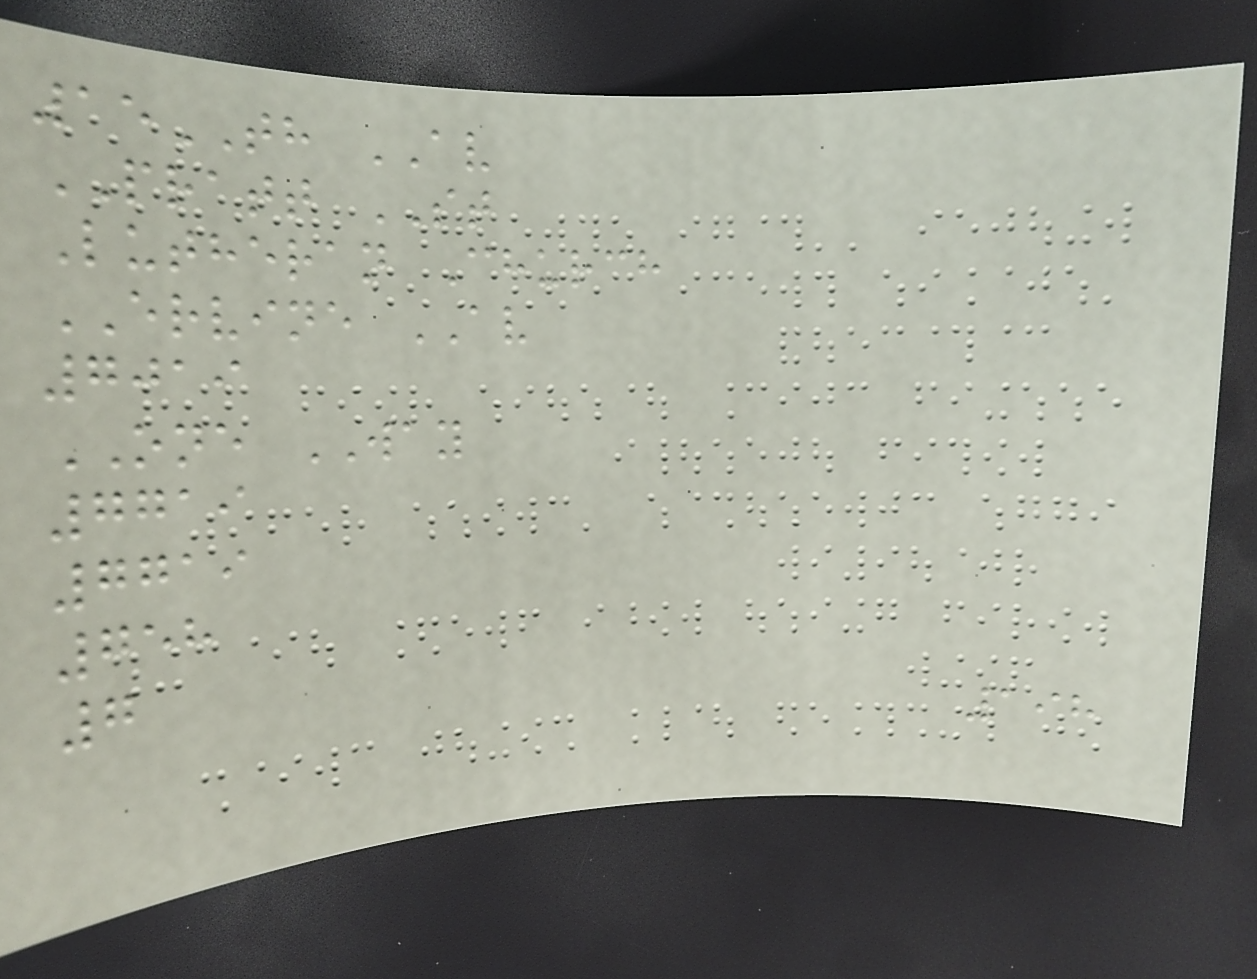15TH AV
PRATT ST
Lutheran Church
ERVINE AV
7019
ONE WAY
7719
7719
758
7
198
